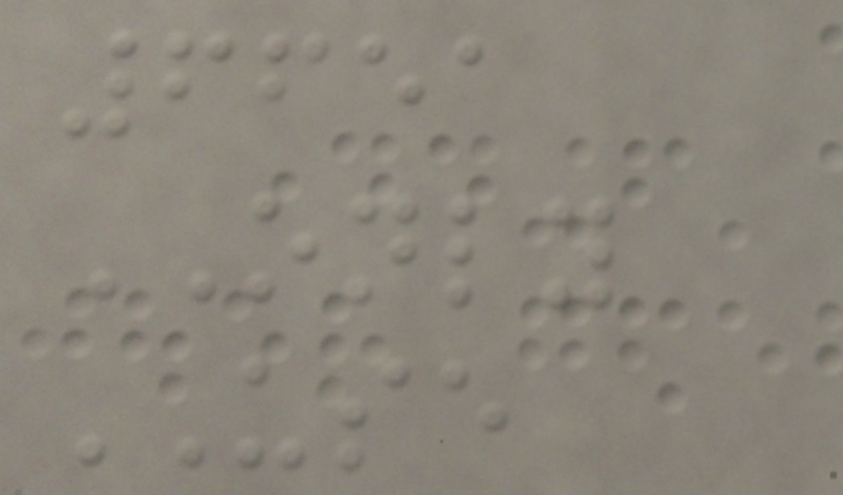6651
ONLY
USE
